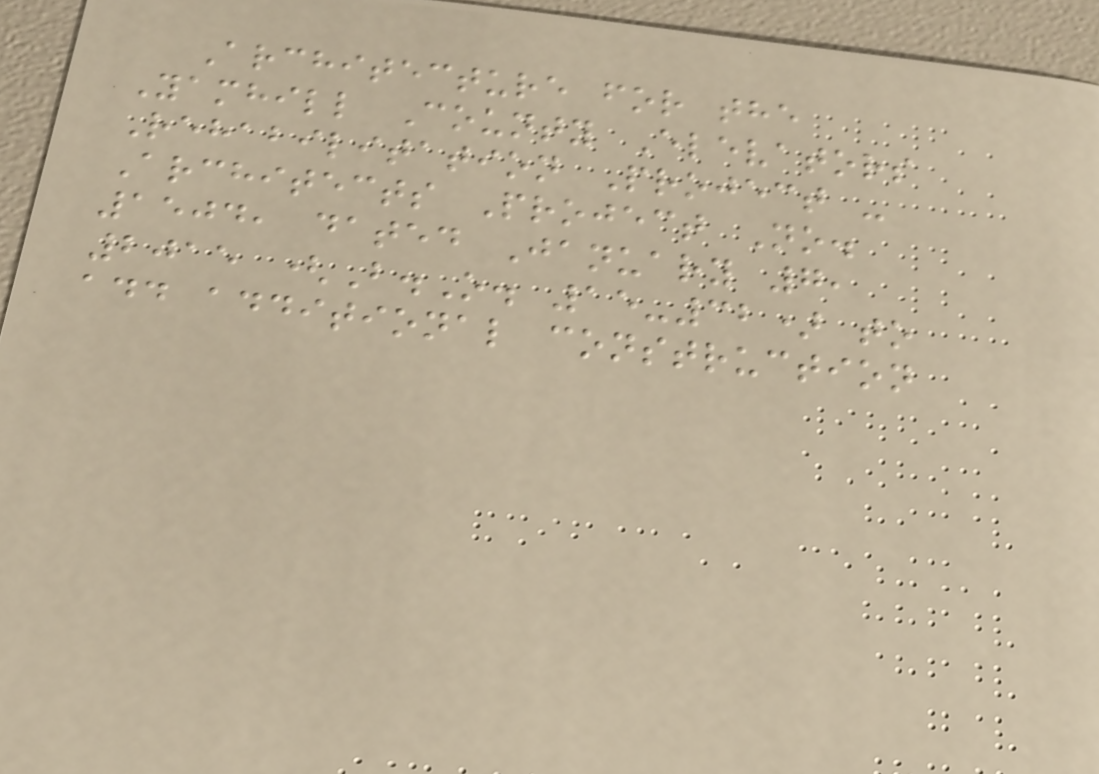Architecture for the
Yamhill County Elevators
Rehabilitation Project -
Architects Project No.
1504, dated January 7,
2015 (B.O. 15-32) to
add additional construction
